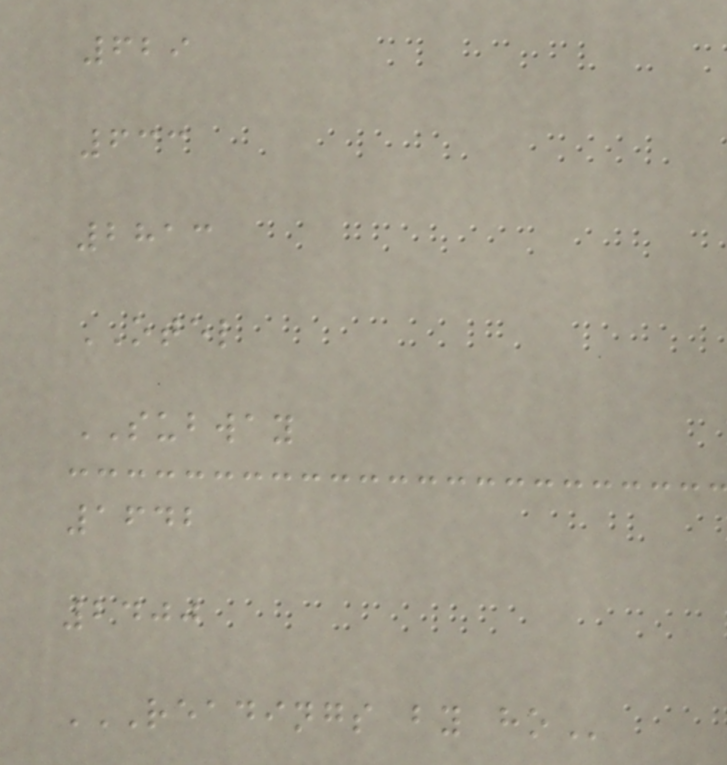629
633
2813
OTEL
SUBWAY
1642
2400
READINGS BY HO
